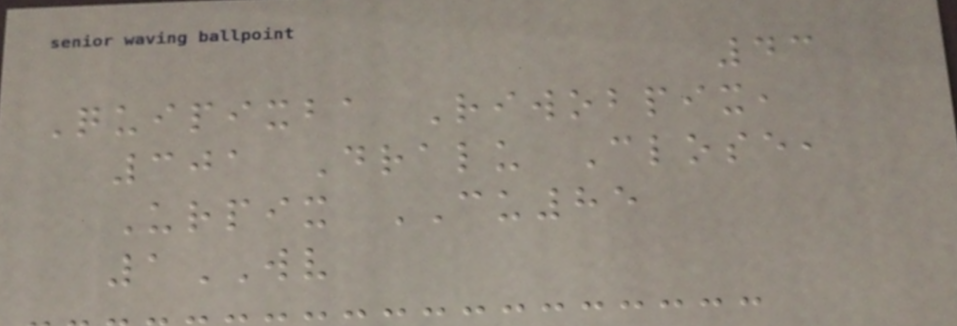43
Quipixba Riwobpix,
301 Dralu Close,
Urpix CU85
1WV
